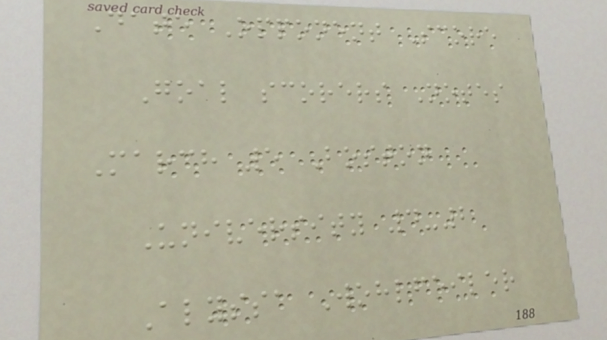Date Opponent Score
Goal scorers Notes
March 5 Boston
University 4-2
Alyssa Wohlfeiler
